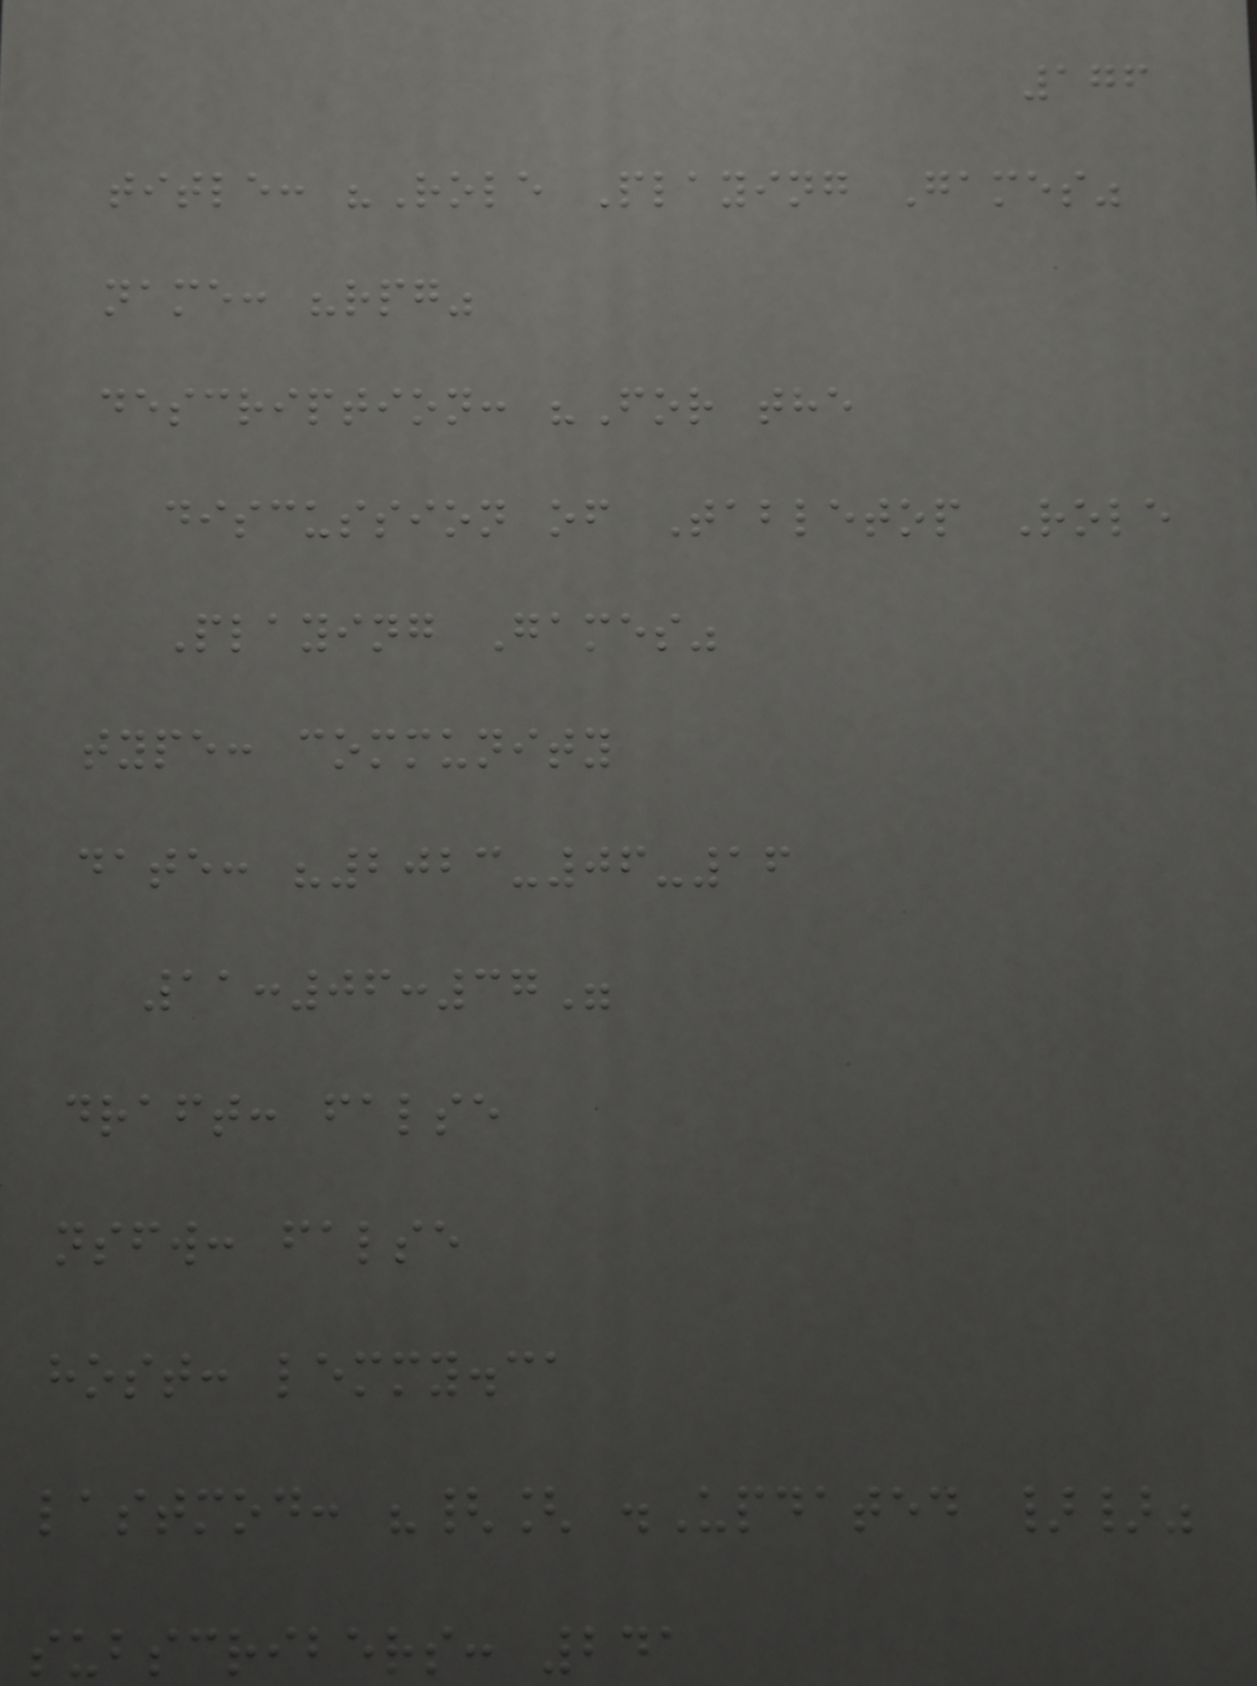176
title: "Role Playing Games"
name: "rpg"
description: "For the
discussion of Tabletop Role
Playing Games"
type: community
date: "2023-06-16
11:06:37"
draft: false
nsfw: false
host: lemmy.ca
lastmod: "{[ .Updated }}"
subscribers: 241
